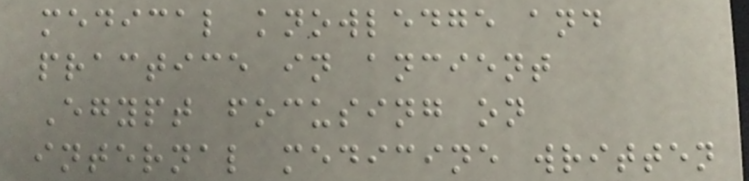medical knowledge and
practice in ancient
Egypt focusing on
internal medicine written
